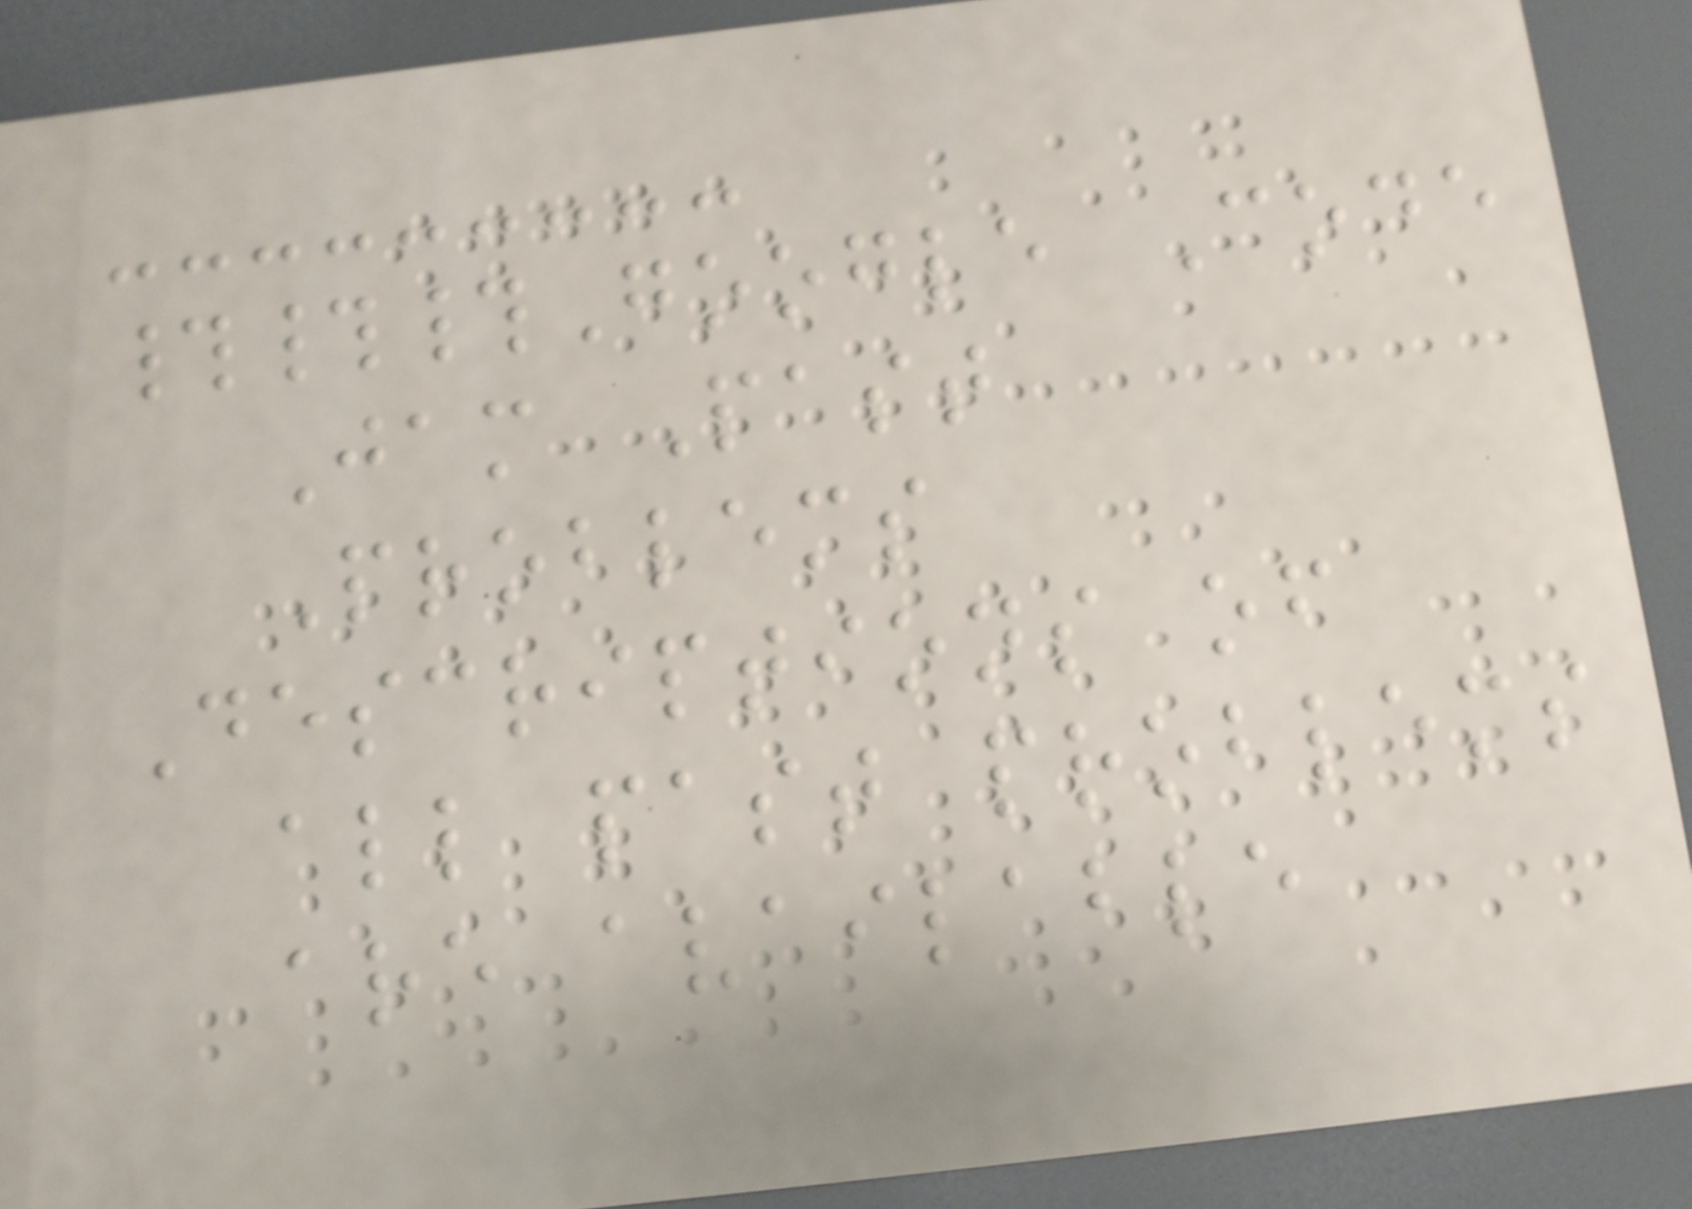###Google Code
Jam Past
Problems
Descriptions of
all past problems
are available
